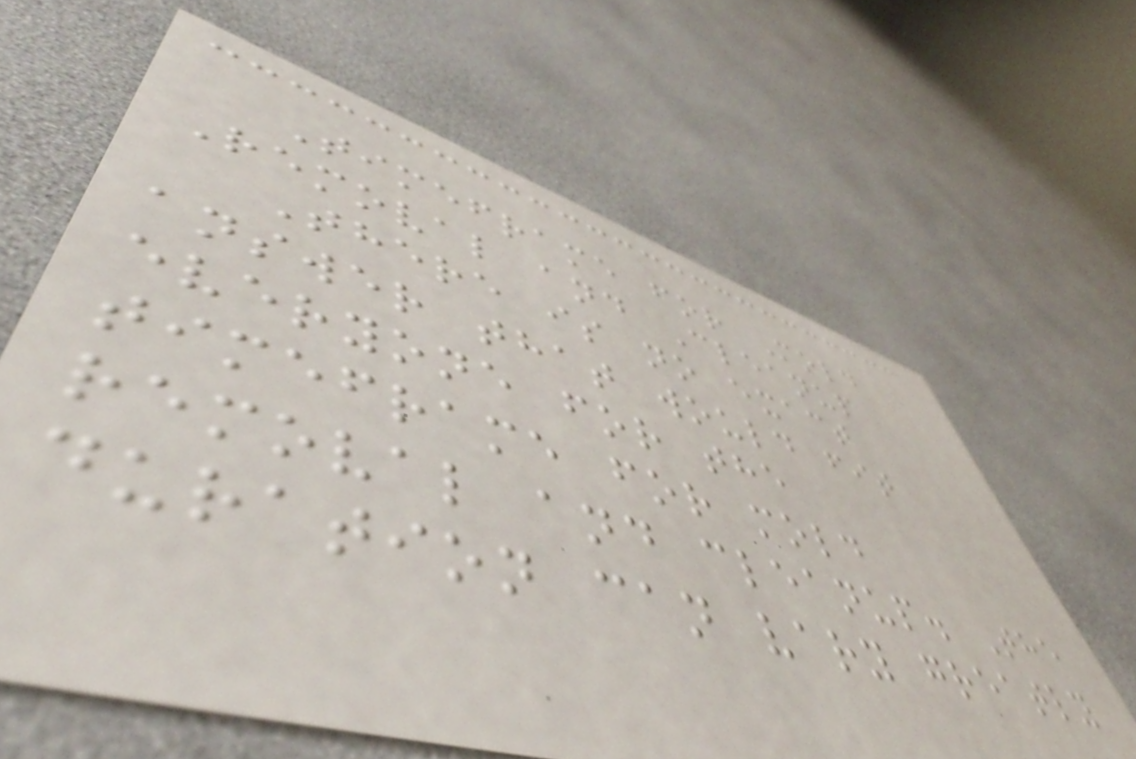Timeframe for Mold
Removal and Cleanup
There is no exact
answer that would fit
everyone for the
timeframe for mold
removal and cleanup. The
duration can vary greatly
